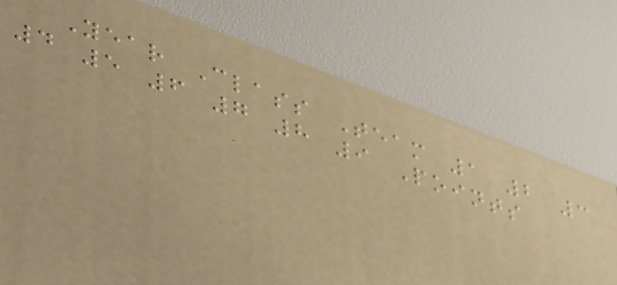Year Class Team 1 2 3
4 5 6 7 8 9 Points
